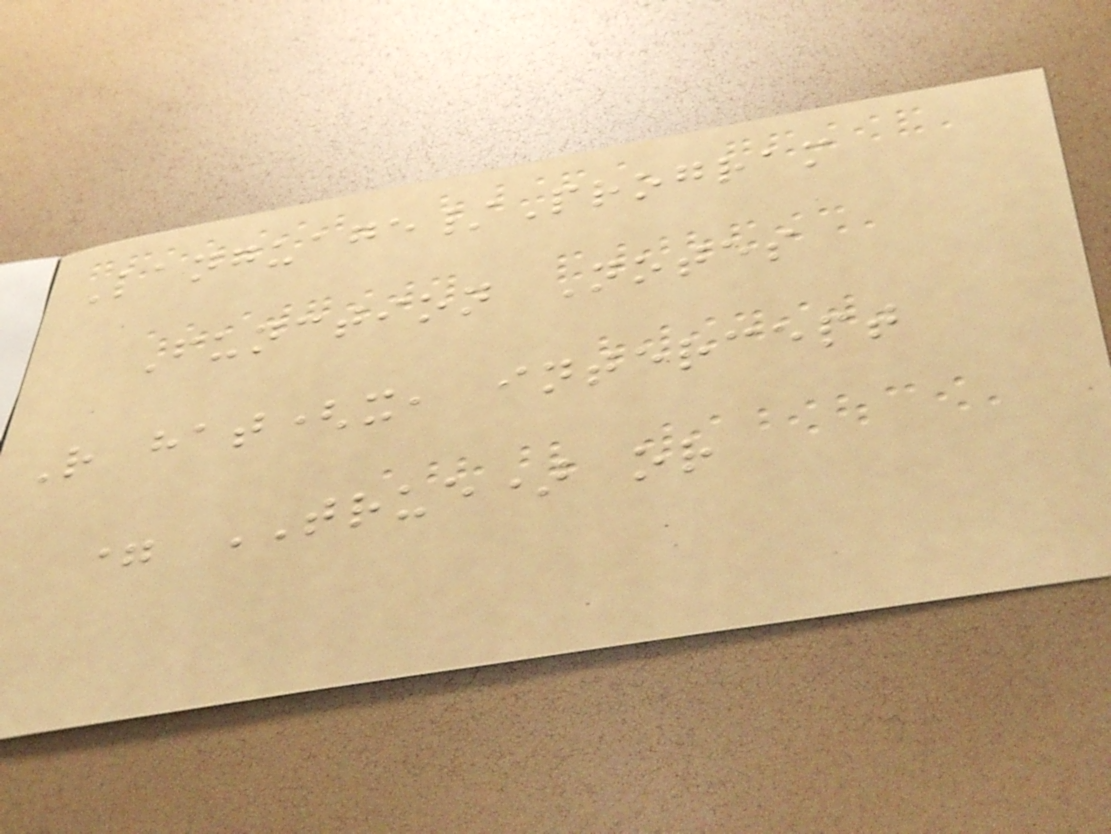Language/Program
Function Notes
R hat(x, intercept
= TRUE) or
